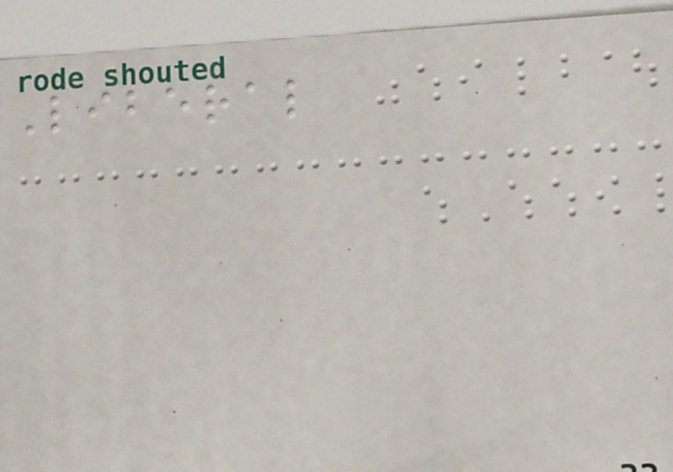Liberal
